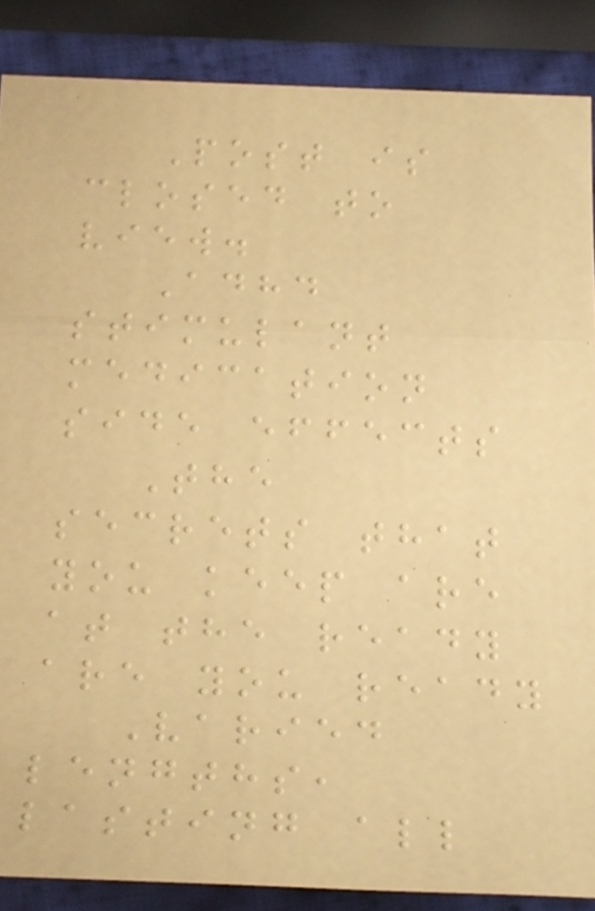Post is
closed to
view.
Adhd
stimulant
medication
side effects
The
secrets that
you keep are
at the ready
are you ready
Varied
lengths,
lasting all
